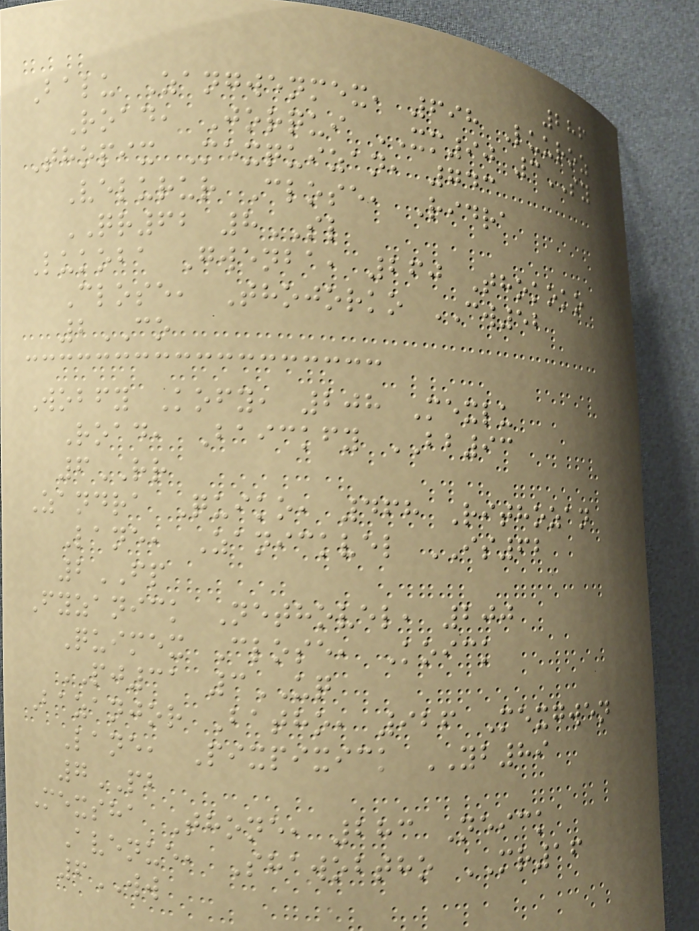286
Balu Zangwenmex, 698 Luuroz
Road, Jorqui XM90 3SY
Thopix Mexquizan, 743
Velurur Close, Ridra
QR62 8SL
Lukoba Gwenba, 260 Thokoko
Close, Thojorko CW52
2CO
Wobfy Kofy, 208 Mexlu
Road, Baickfy BB93
6RR
Zandra Quiko, 468 Rithozan
Lane, Zanickvel IS62
2FP
Fyzanick Nethovel, 200
Quimex Close, Koick
PJ31 3UQ
Bazanjor Batho, 926 Mexgwen
Lane, Pixpixick YB89
7PB
Mexsha Thone, 283 Neick
Avenue, Shawobtho MR16
6WW
